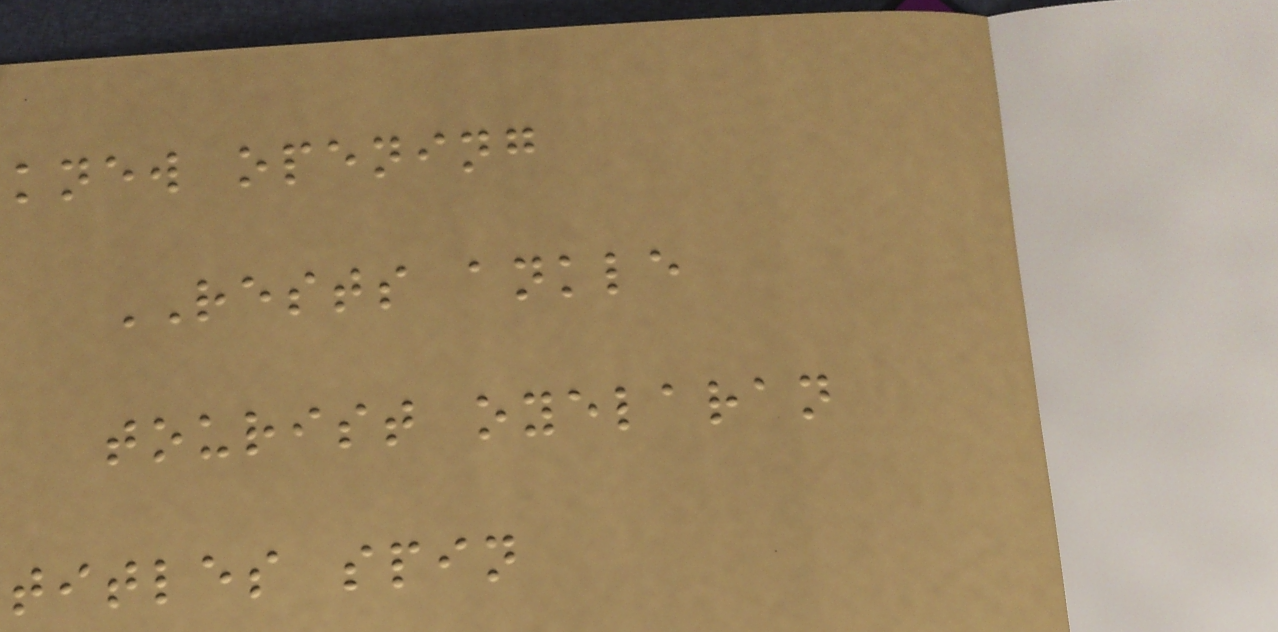knew opening
RESTS ankle
tourist oyelaran
titles spin
